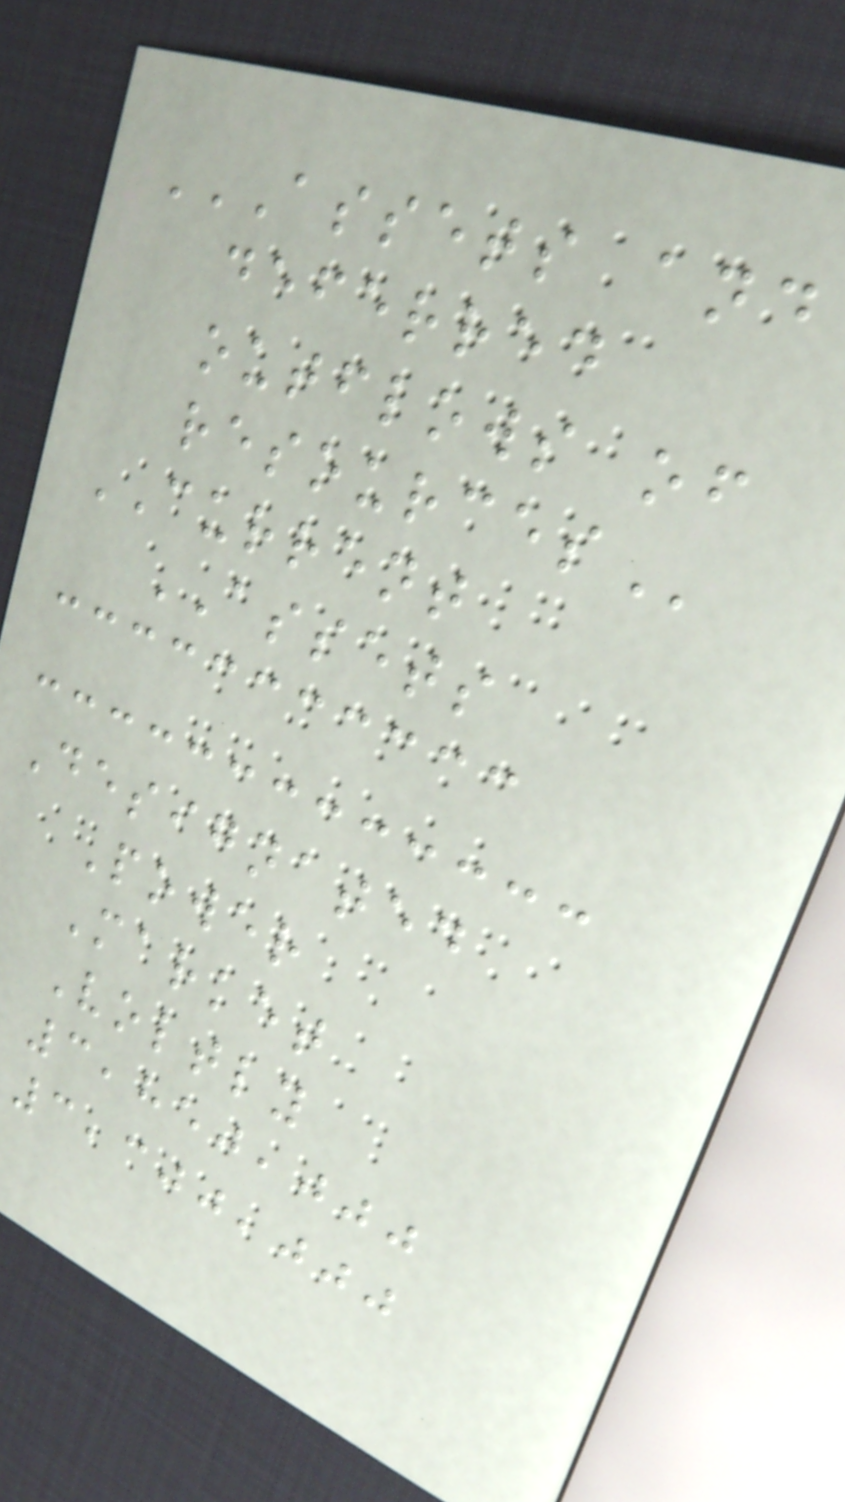ASSETS AND
DEFERRED
OUTFLOWS OF
RESOURCES
CURRENT
ASSETS
Designated
Power
Market
Voltly
3,850,000
3,300,000
